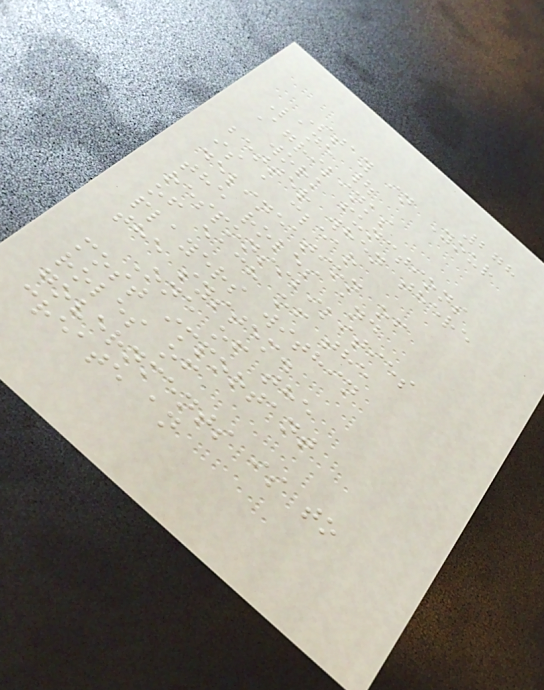278
Stay in Your
Lane |
Agrilinks
work functions
better when there
is a clear
delineation of
the roles and
responsibilities
of each of the
players within
the system.
One of the
most important
roles of
governments is to
create an
